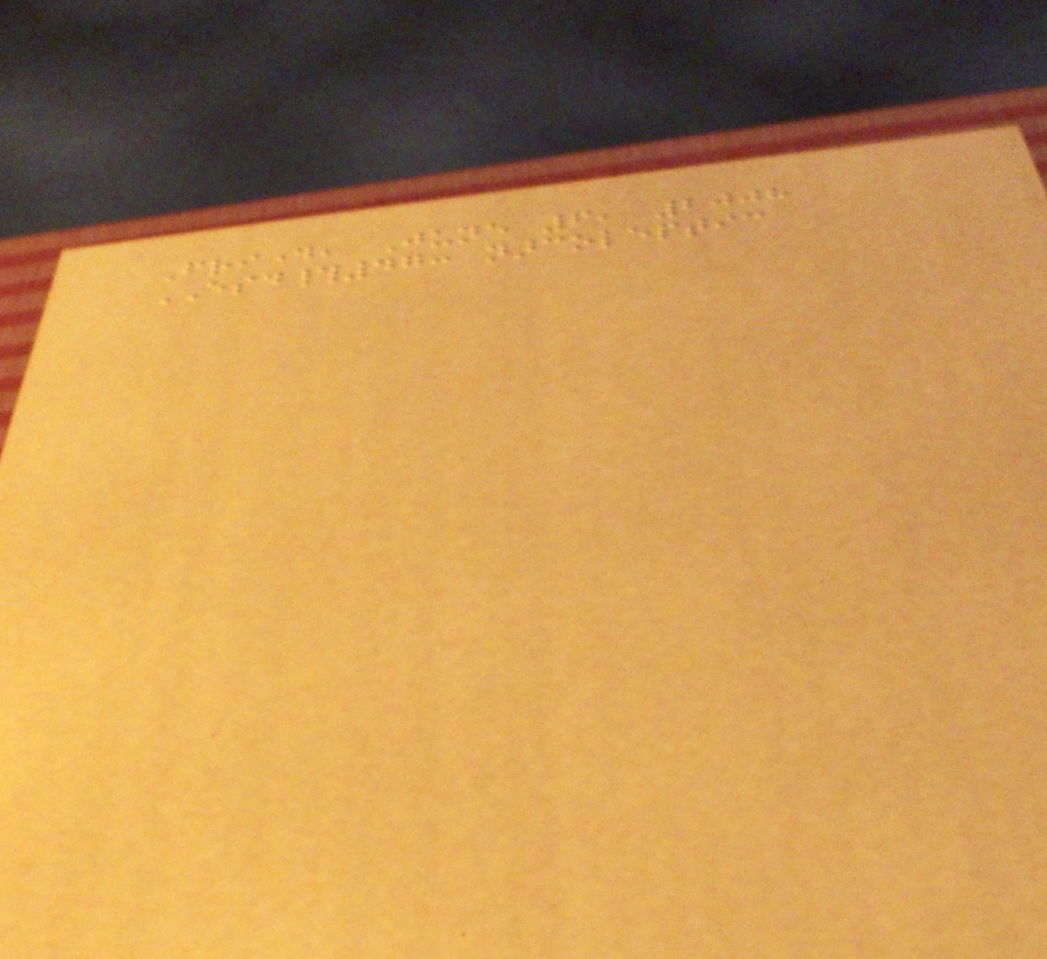Friday, June 6, 2008
ESD#47: narcoleptic
